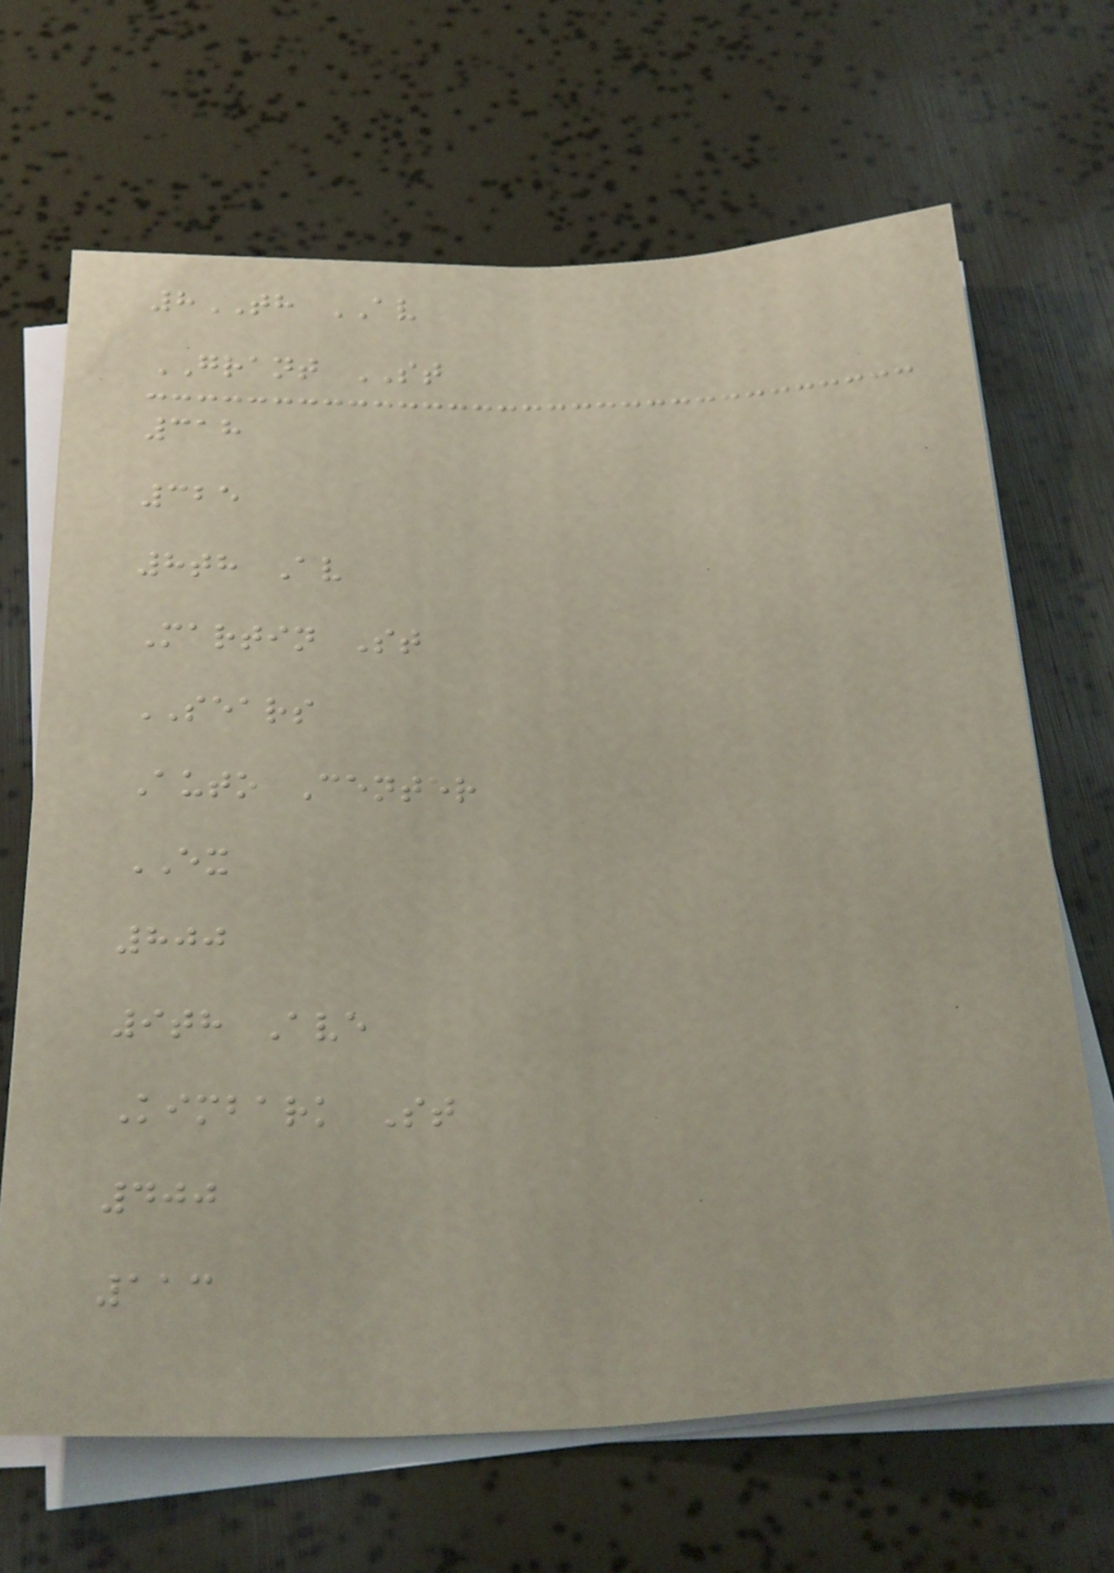8TH AV
GRANT ST
318
325
8th Av
Martin St
SEARS
Auto Center
EX
800
9th Ave
Kimbark St
400
113
